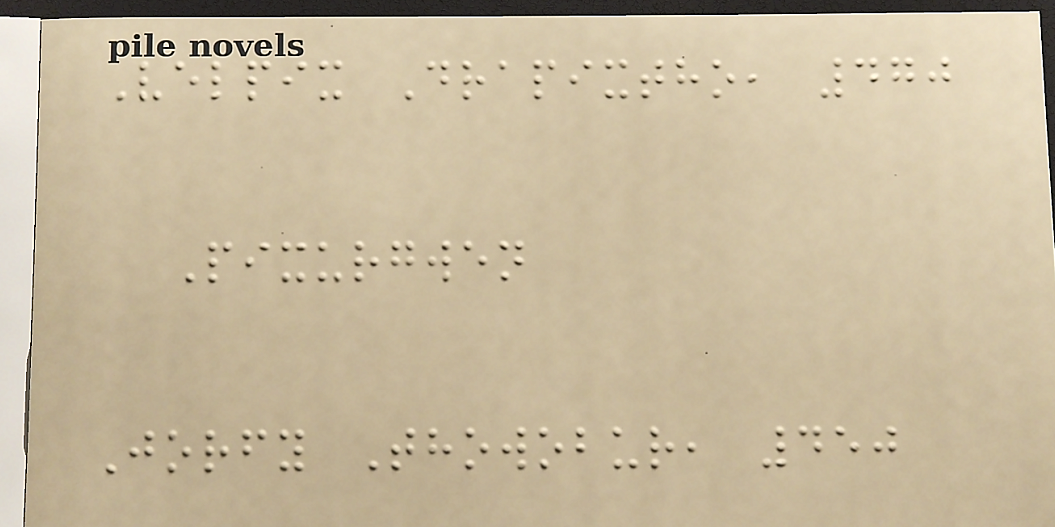Velpix Drapixtho, 470
Pixurgwen
Jorfy Thowobur, 450
